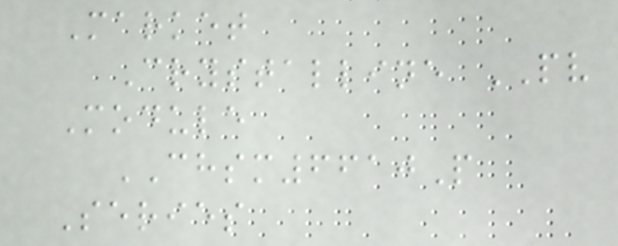Market
Crystalline PV
Module
CHSM6610P
Series
